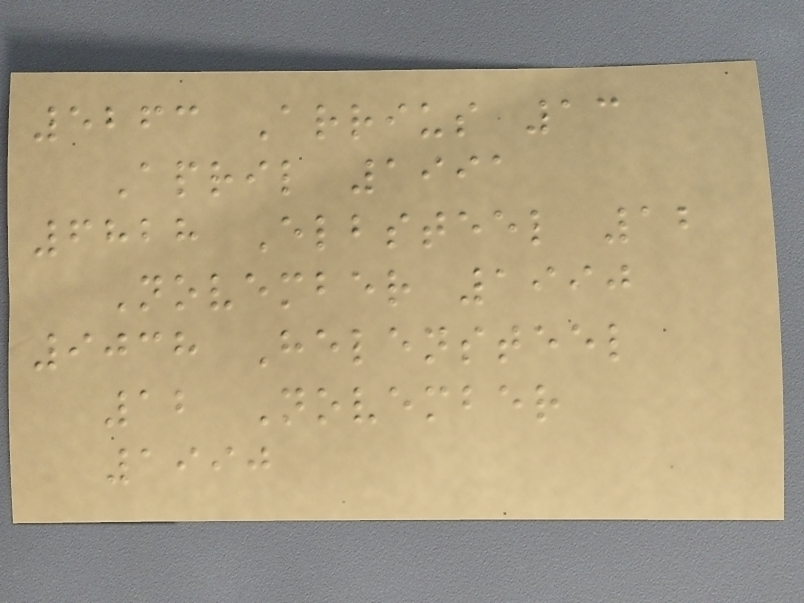5263 Arrius 13
April 1991
6828 Elbsteel 12
November 1990
9038 Helensteel
12 November
1990
